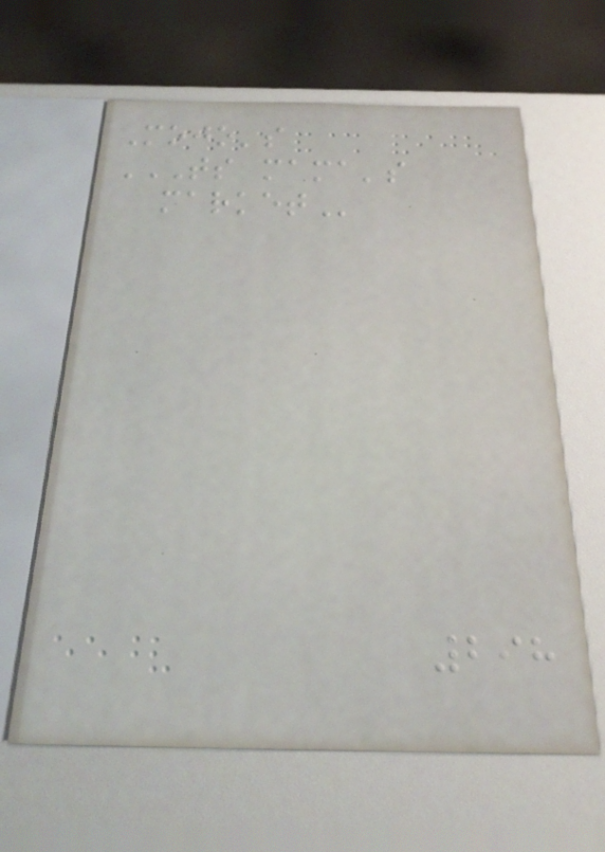Mojo's
TS MAMA'S
MARKET
298
